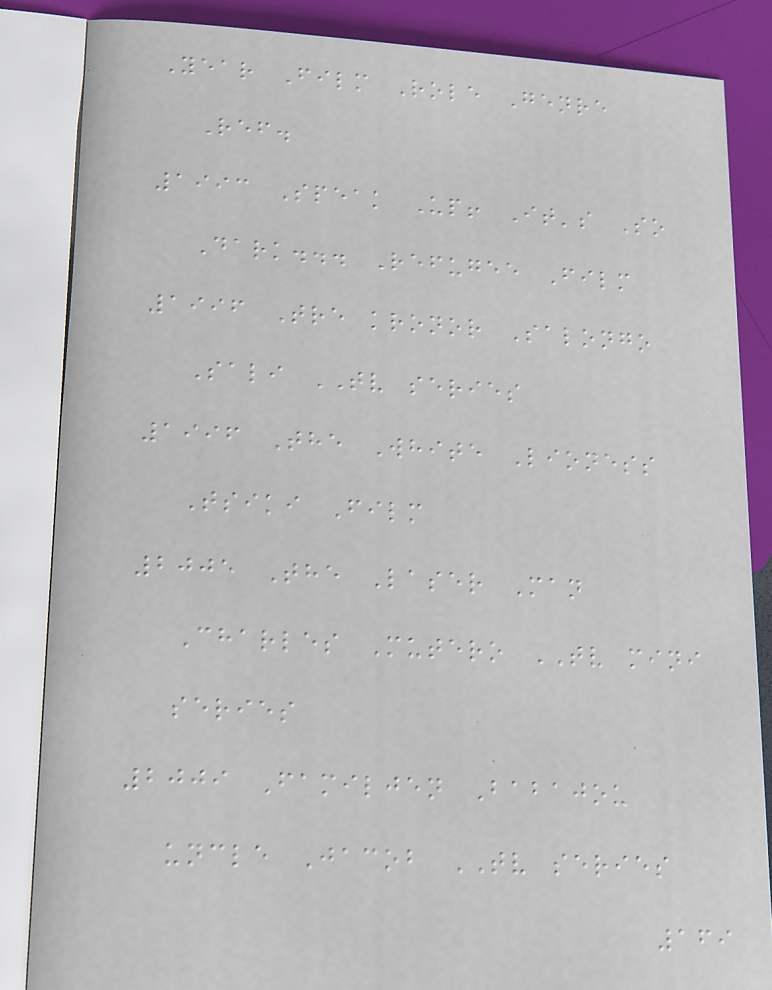Year Film Role Genre
Ref.
1993 Speak Up! It's So
Dark... Refugee Film
1996 Tre kronor Salongo
Sali TV series
1996 The White Lioness
Tsiki Film
2005 The Laser Man
Charles Mutero TV mini
series
2009 Familjen Babajou
uncle Jacob TV series
169
